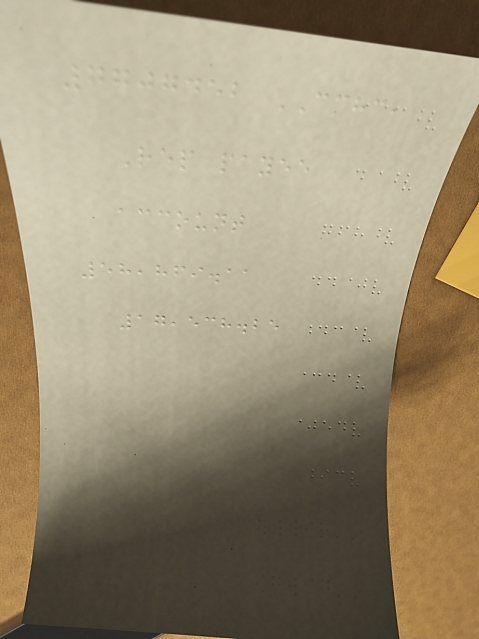7707452 CMHC,
Rep payee
account
58,869.11
17,538.25
